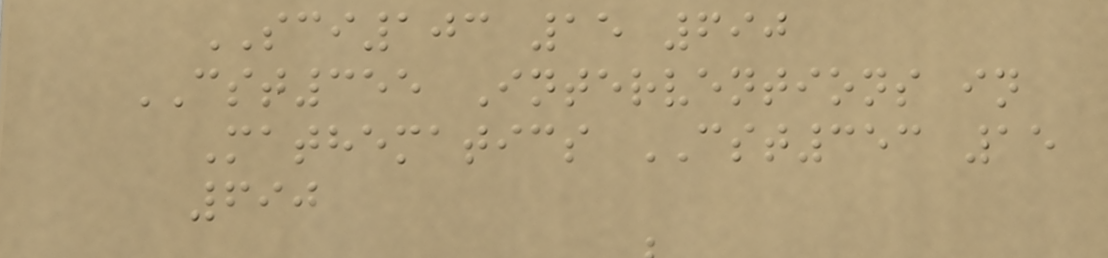SCI103 15 690
CST355 Interventions in
Mathematics CST353 15
690
